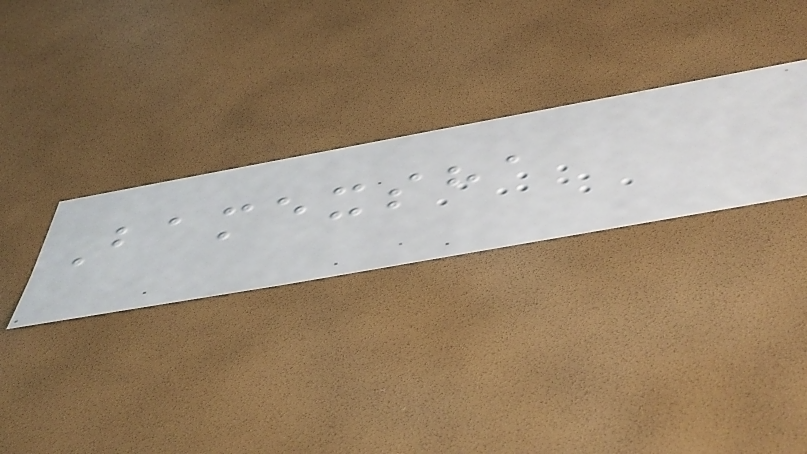Bamexsha
